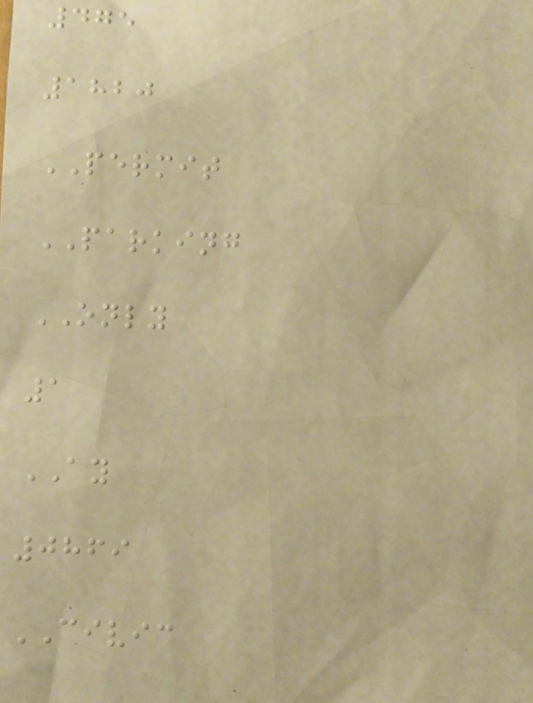475
1820
PERMIT
PARKING
ONLY
1
AY
0869
CIVIC
